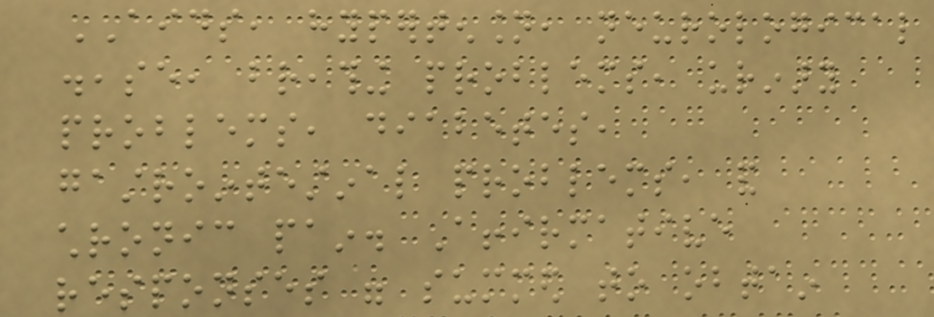AIDS, hypertension, neurological
disease, breathing problems, urinary
problems, diabetes,
gastrointestinal problems, and
chronic pain. Affirmative
responses were summed to obtain
